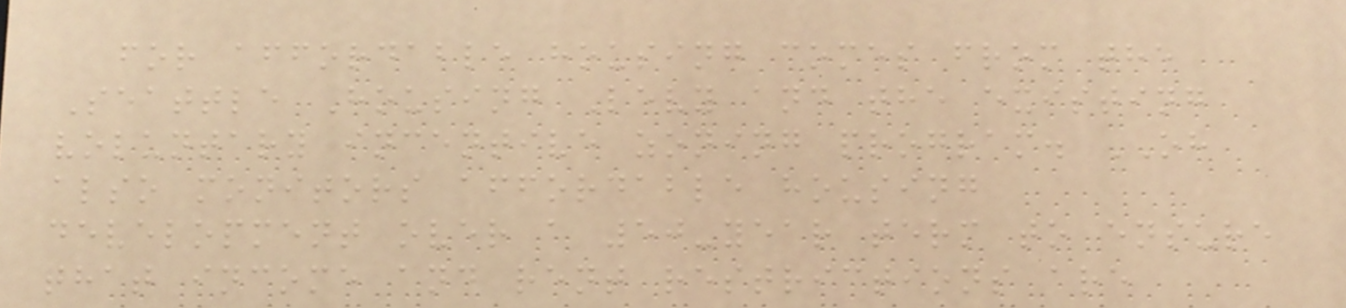for affordable housing comes from the
Seattle Housing Levy and the existing
voluntary incentive zoning program. OH
also monitors affordable housing
development over a 50-year term to ensure
that income and rent restrictions are
